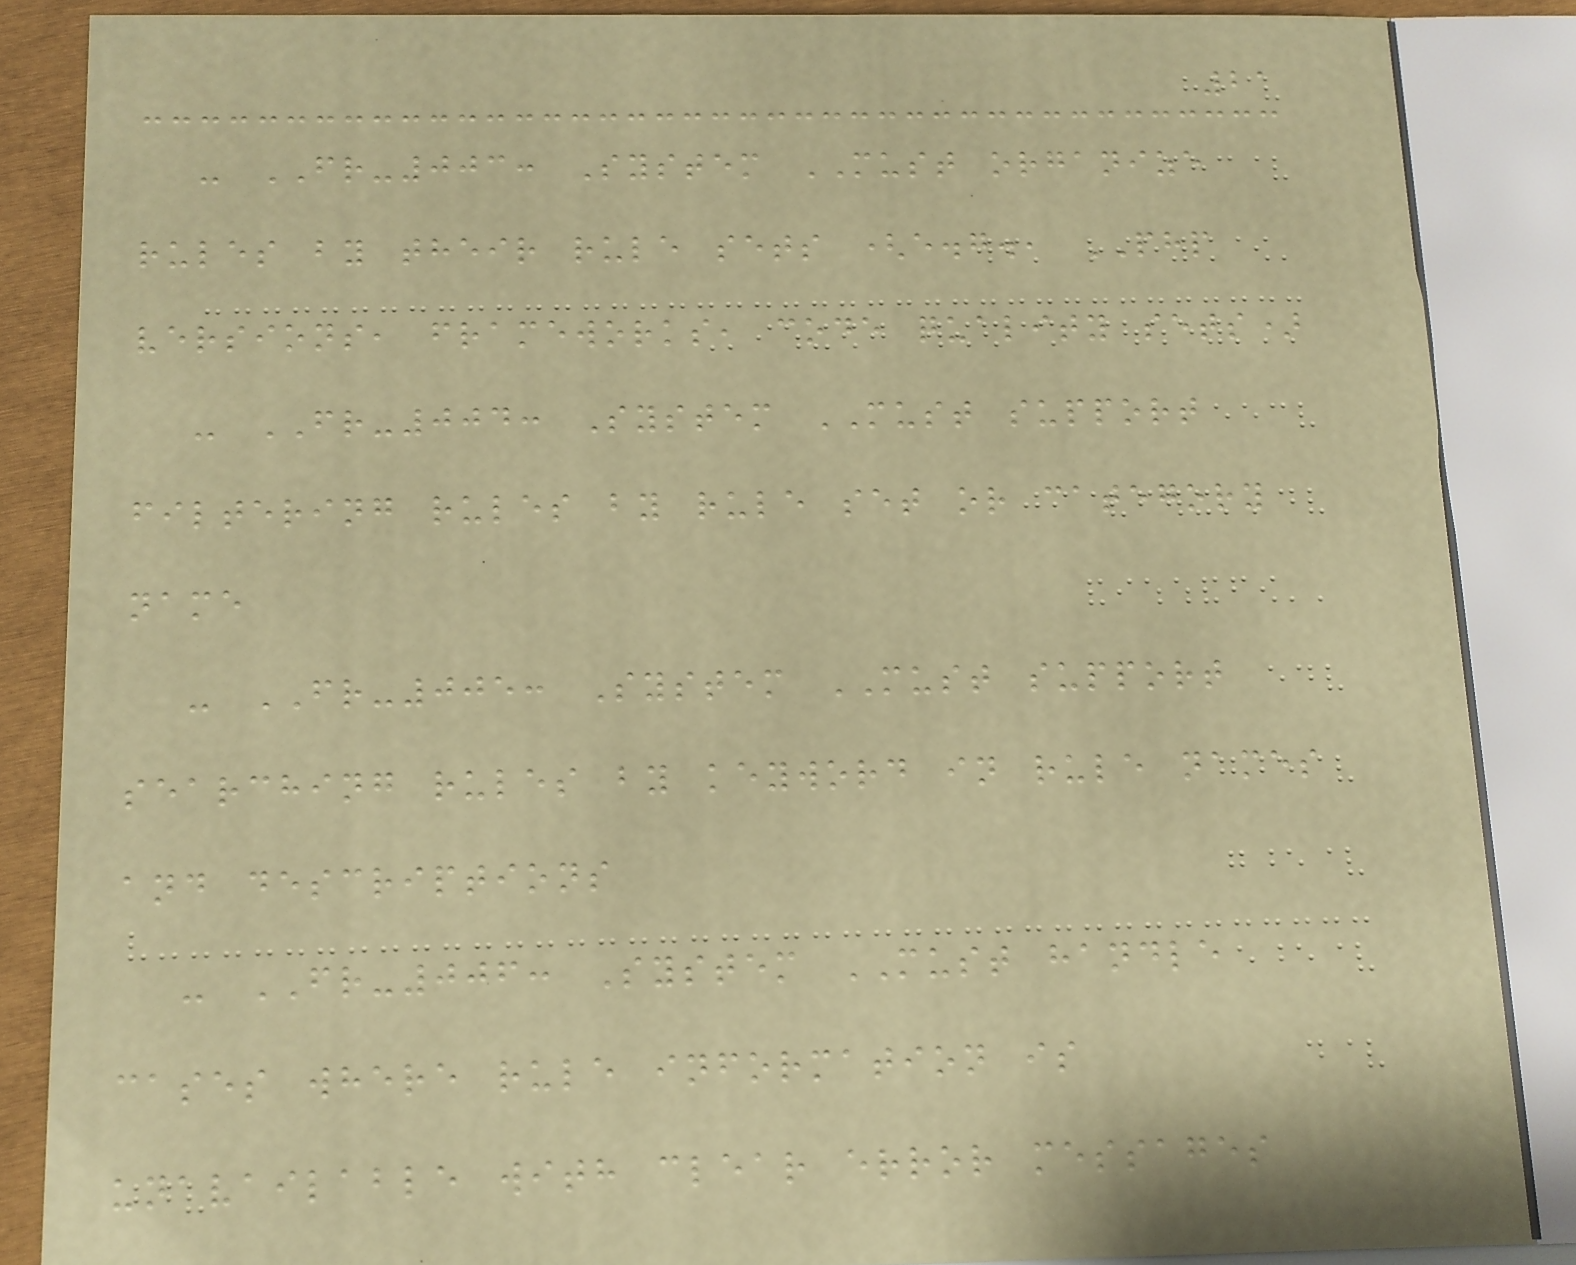21
- FR-003: System MUST organize
rules by their rule sets (e.g., PHP
versions, frameworks, code quality sets)
- FR-004: System MUST support
filtering rules by rule set or category
name
- FR-005: System MUST support
searching rules by keyword in rule names
and descriptions
- FR-006: System MUST handle
cases where rule information is
unavailable with clear error messages
